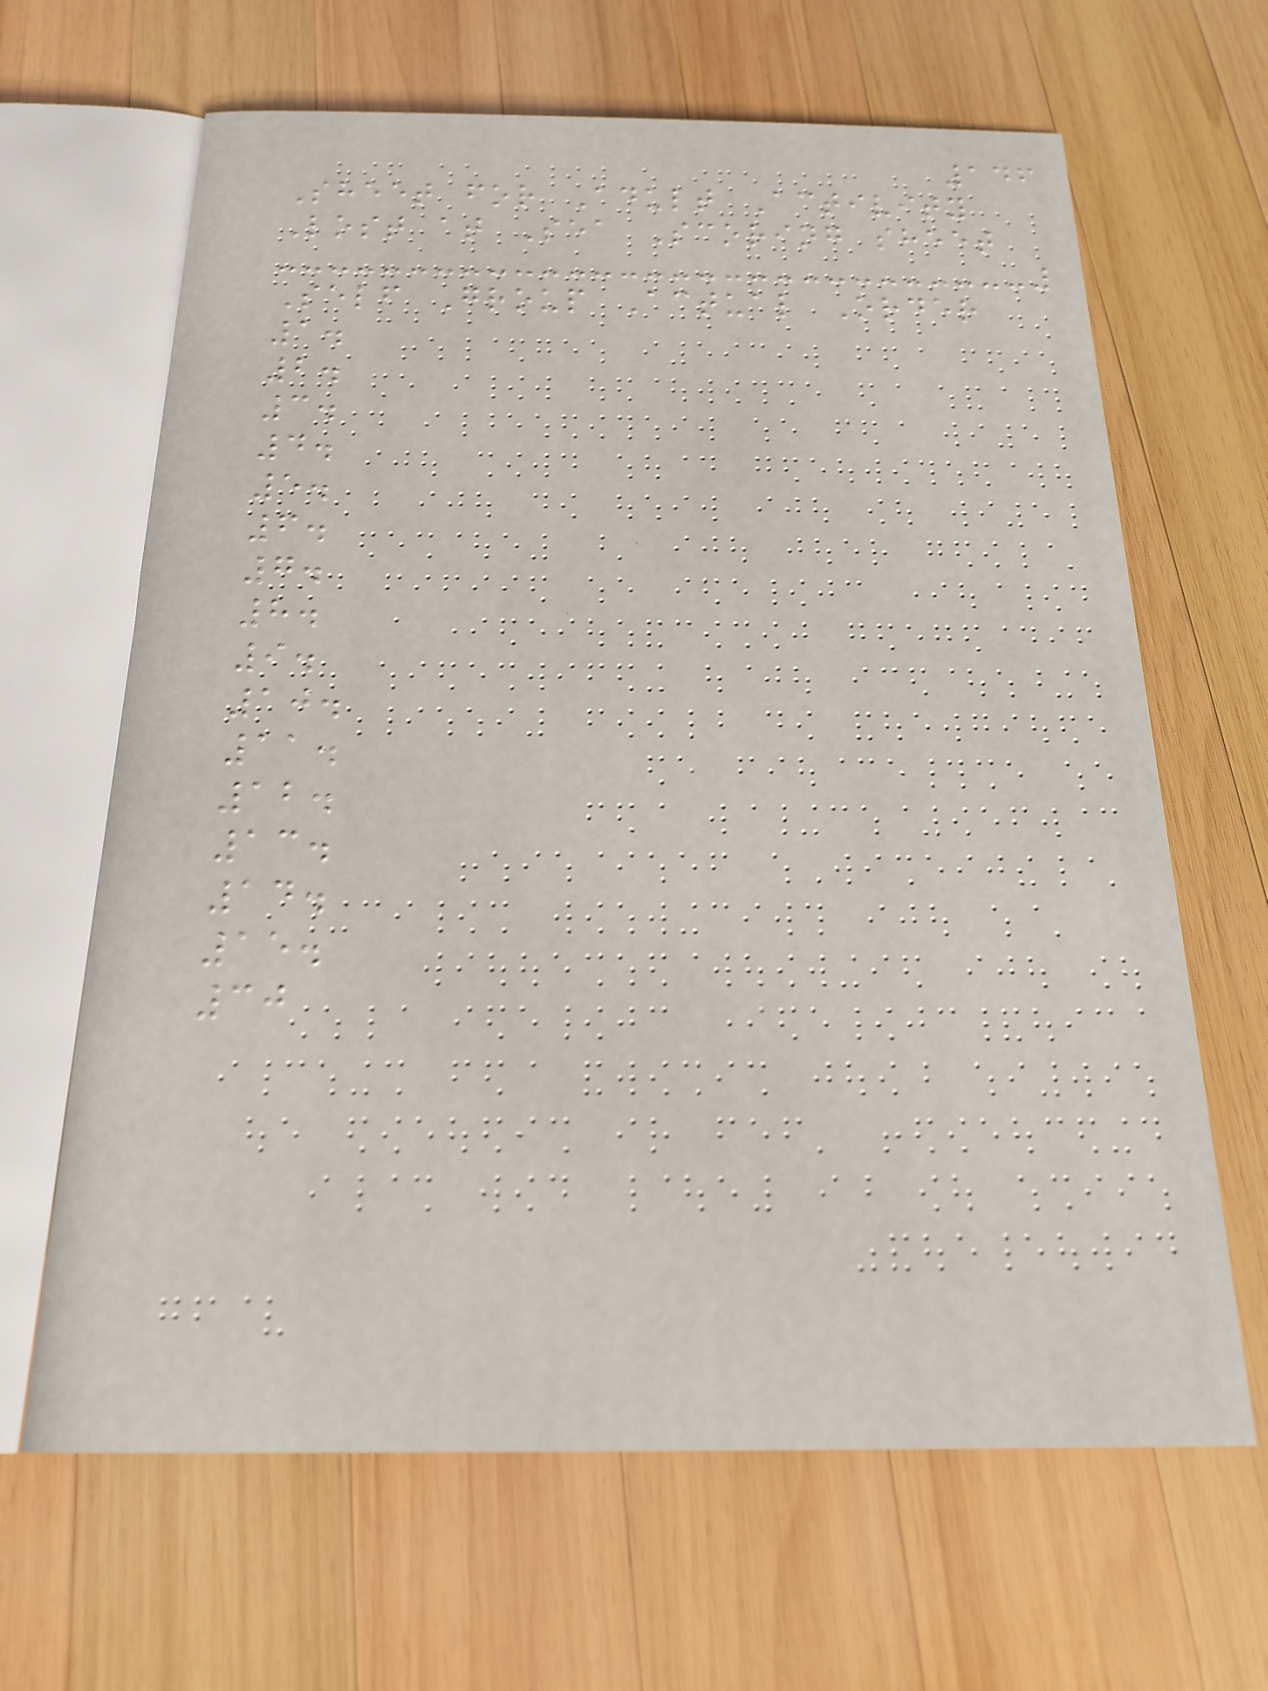146
Sheet for Adult Activity
Lost at Sea Scoring sheet
Self Group Actual Order
1.
2.
3.
4.
5.
6.
7.
8.
9.
10.
11.
12.
13.
14.
15.
30
